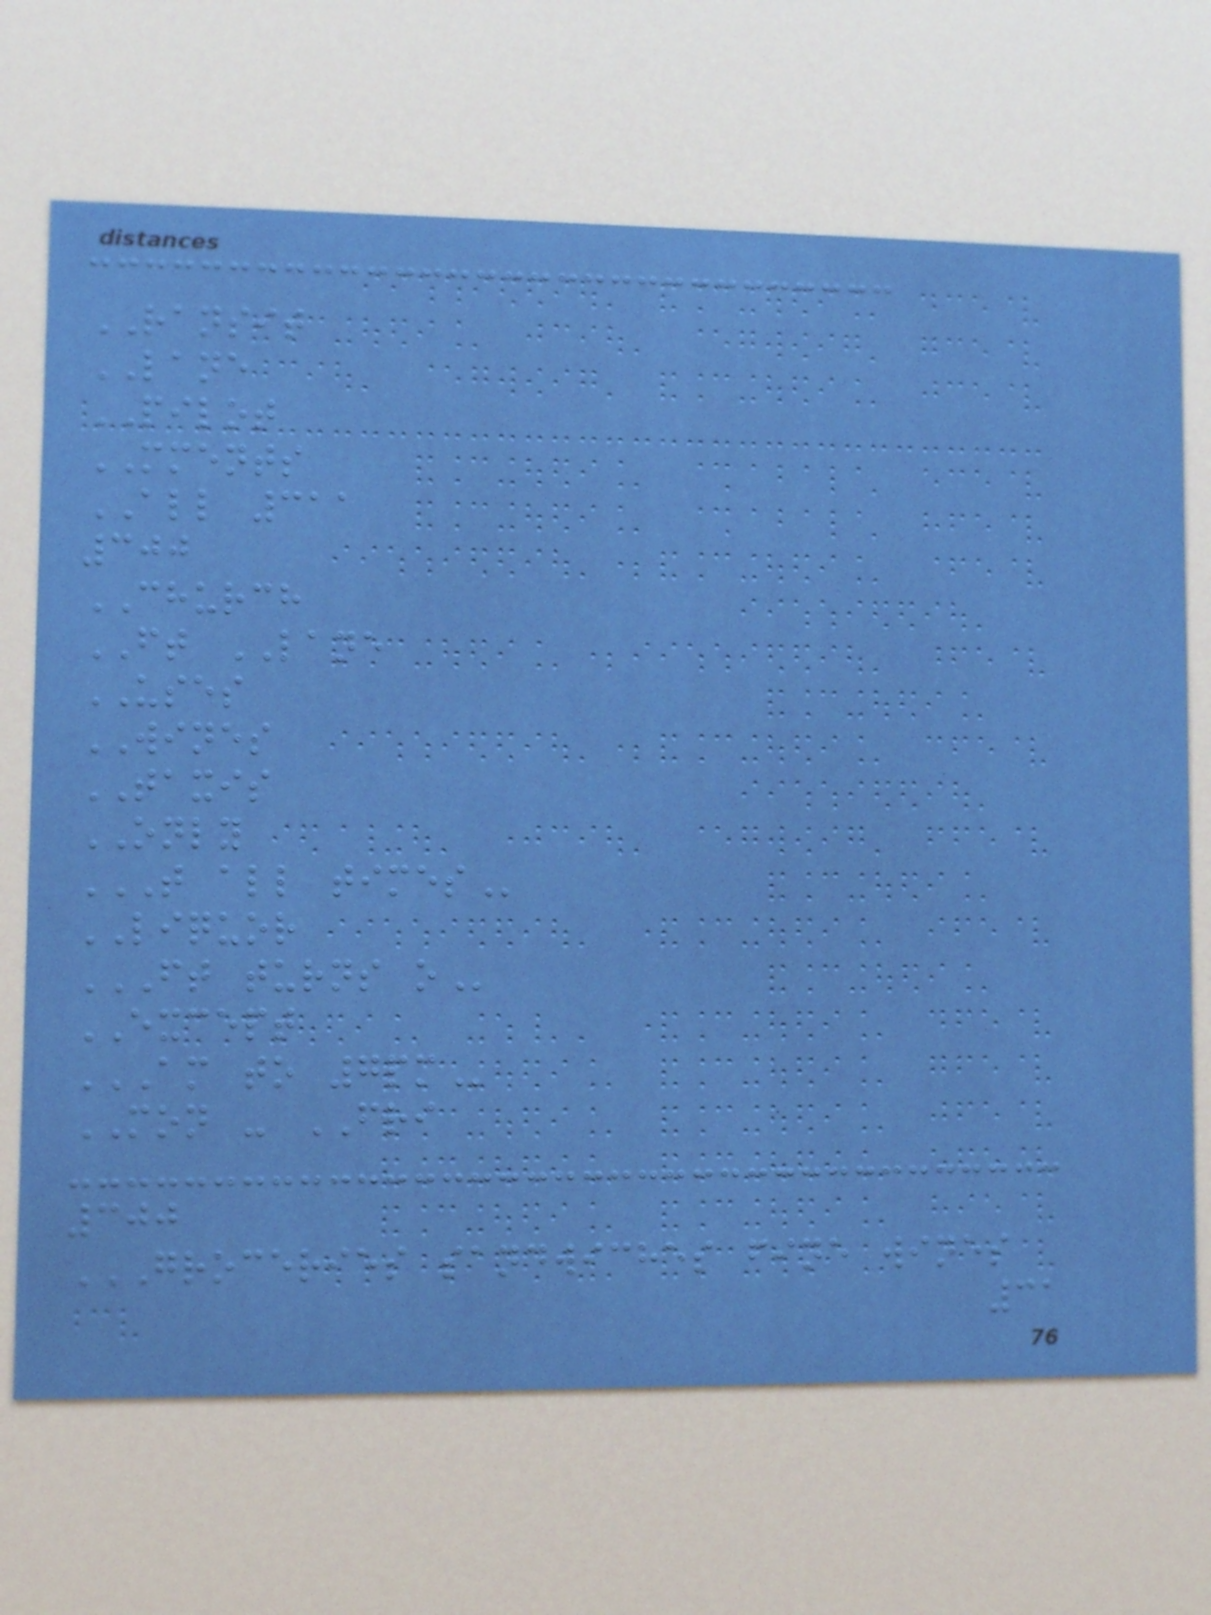RANSIT
LANE
PILOT
MMENTS
ALL 311
300
CHURCH
FT LANE
USES
WINES
TAXIS
ONLY
T ALL TIMES
LIQUOR
FT TURNS O
EXCEPT
AM TO 7PM
MON - FRI
300
GROCERIES SANDWICHES FINE WINES
31
